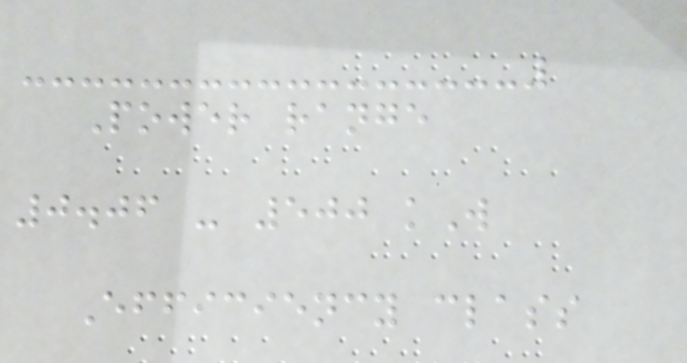Power range
0.06 - 500 kW
Efficiency class
